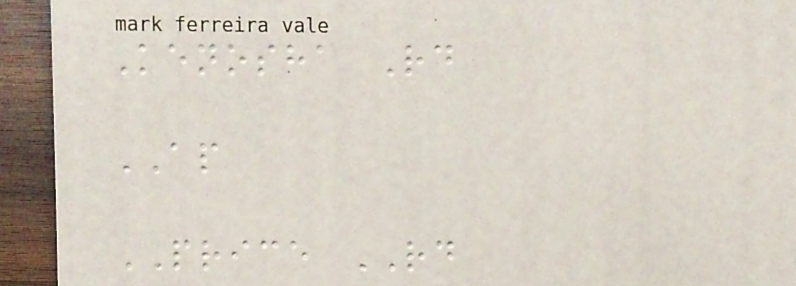Kenosha Rd
AP
PRICE RD
